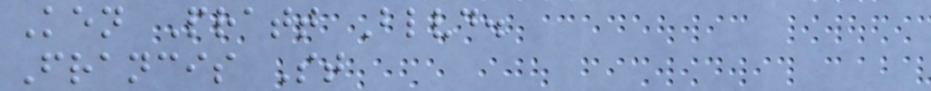Ken Pratt Blvd.
Francis St
